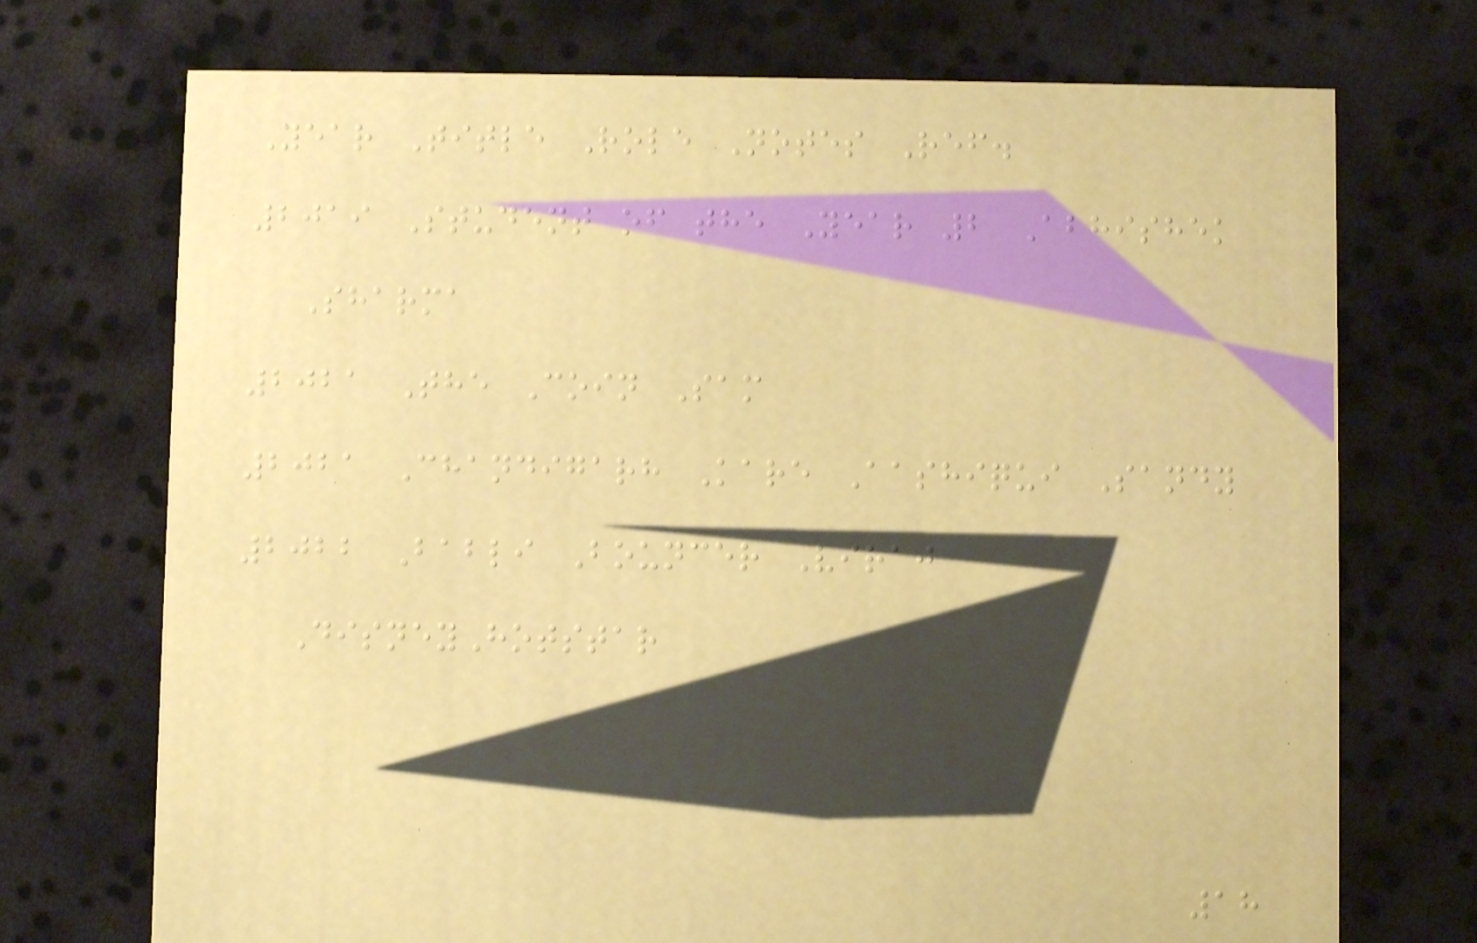Year Title Role Notes Ref.
2019 Student of the Year 2 Abhishek
Sharma
2021 The Coin Sam
2021 Chandigarh Kare Aashiqui Sandy
2022 Babli Bouncer Viraj
DisneyHotstar
18
